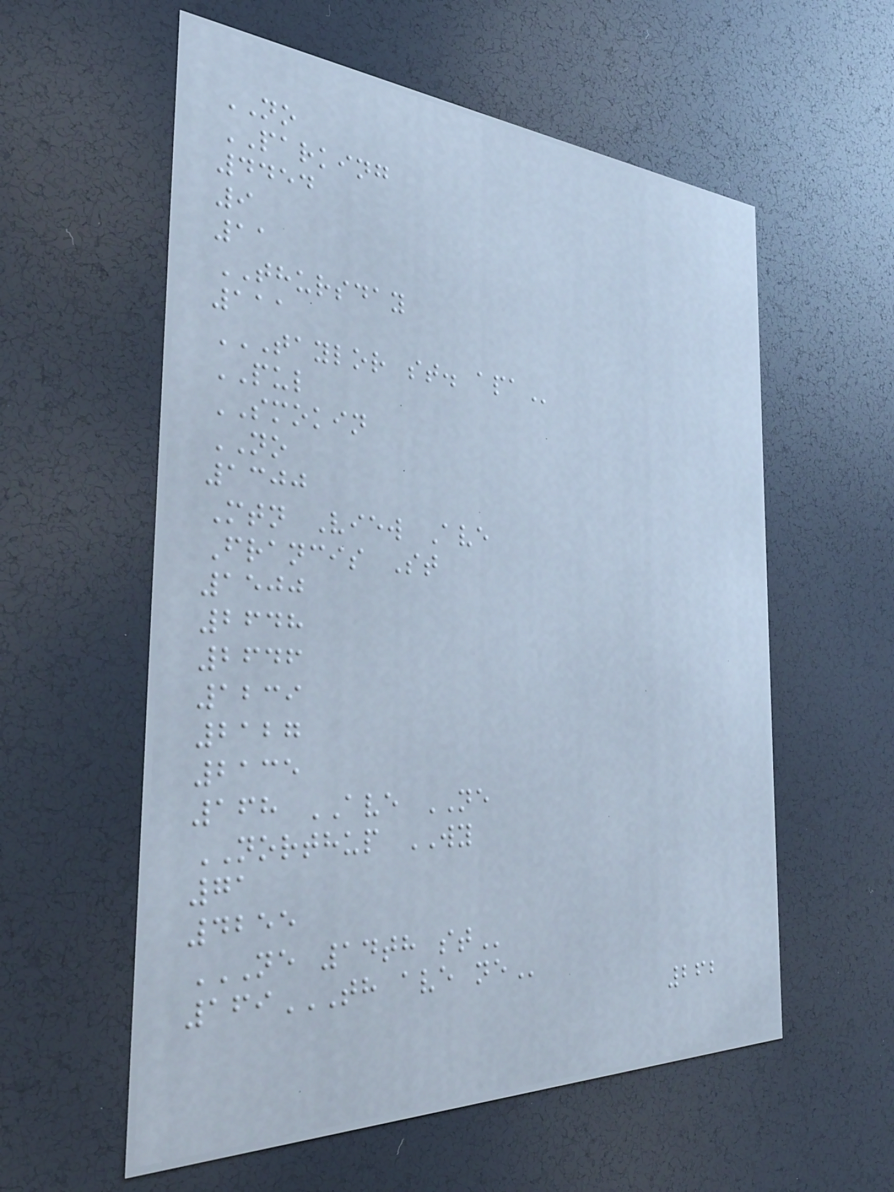NO
PARKING
4454
9
11
THURSDAY
111
TAYLOR ST. APA
PUL
SMOKIN
NO
1300
Mtn View Ave
Francis St
1500
2648
2646
1239
2127
2135
168 AVE NE
NORTHUP WY
71
4255
NE 14TH ST
169TH AVE NE
262
